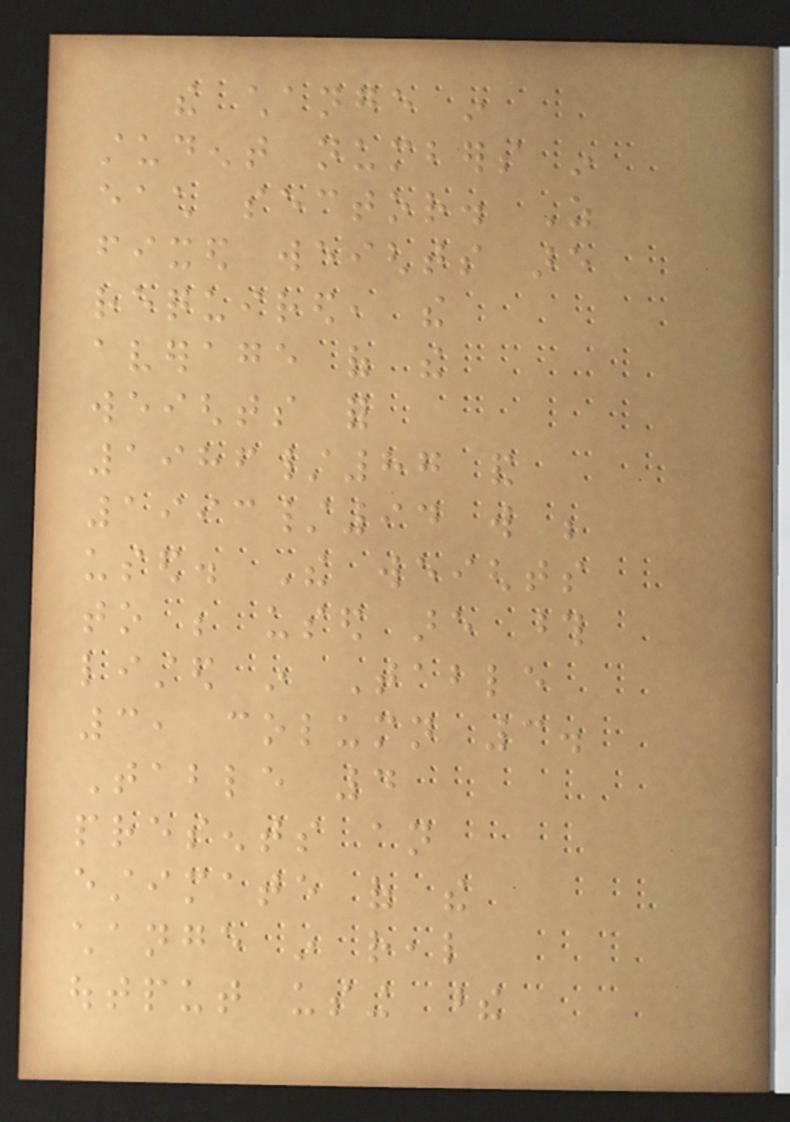the change in
student numbers in
each sector. As
fixed weights are
required, the
average of the
weights for
1986/87 and
1993/94 will be
used. The weights
to be used are those
listed in Table
3, column 3.
Table 4
presents an
estimate of the
change in real
output using these
